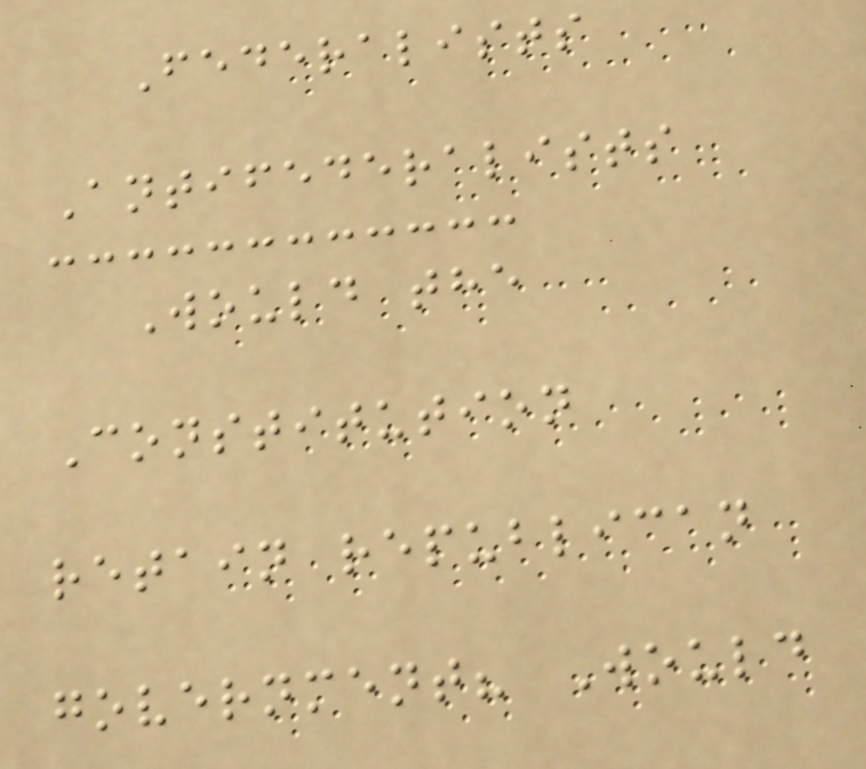Federalists
Antifederalists
Would the
Constitution
retain republican
government? Would
